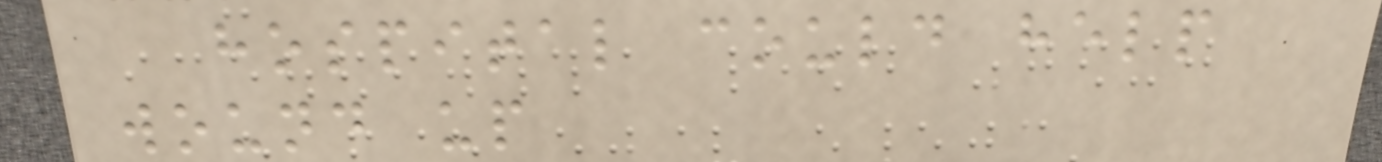hospital could help
wound up
